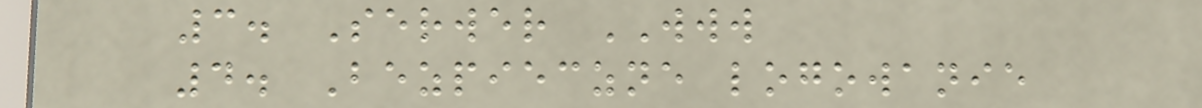3. Serwer WWW
4. Bezpieczne logowanie
